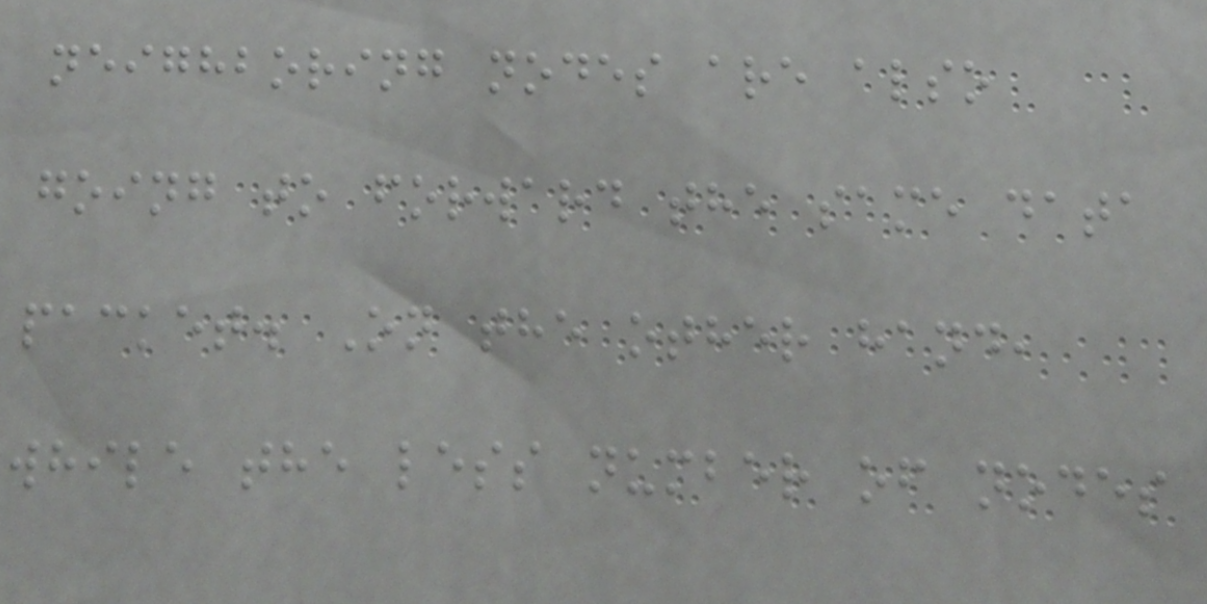neighboring nodes are also
going to forward the same data
packet. On the other hand,
while the less number of nodes
